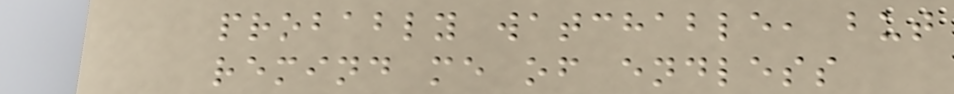probably watchable, but
remind me of endless
